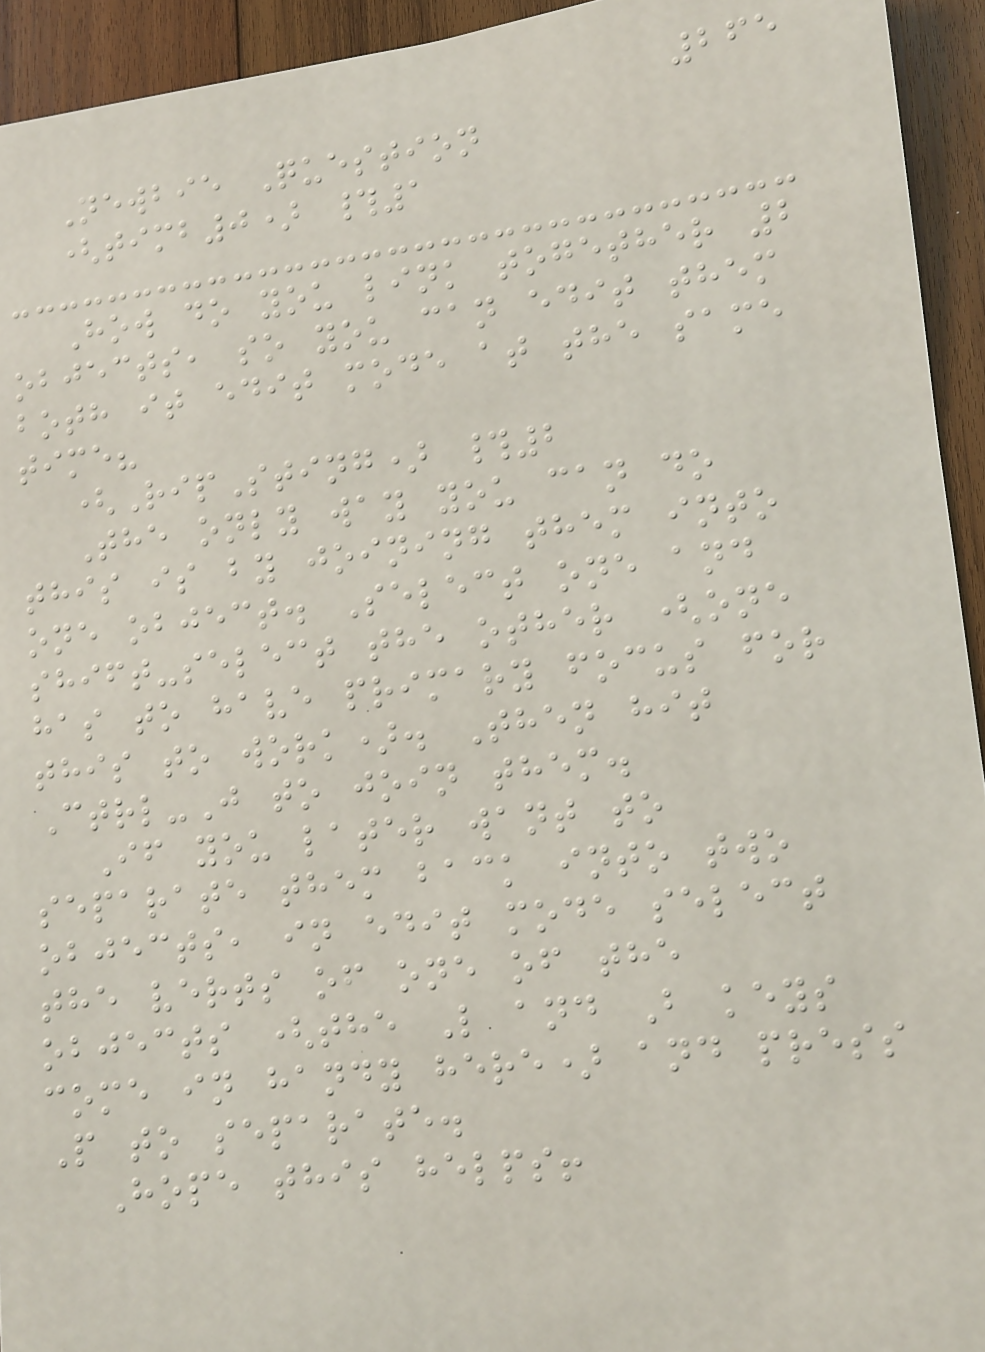265
Newbie Question
(timb0) #1
How do you link together 2
objects, so you can edit them
both it edit mode at the same
time?
(RipSting) #2
The only way you can do
this is by joining them into
one object. Select one and
shift-select the other (one
has to have primary focus for
this to work). Then hit
Ctrl-J to join them.
If you later want to
separate them back into two
objects, in edit mode select
the verts of one of the
objects (the L and B keys
come in handy here) and press
P to separate.
Hope this helps!
